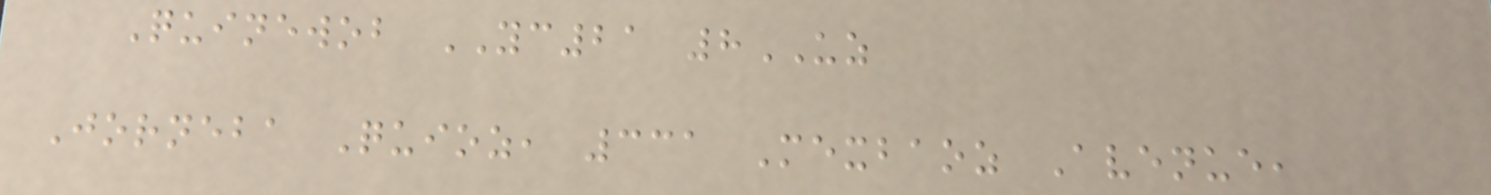Quinewob YC21 8UZ
Jorneba Quioz, 331 Mexbaoz Avenue,
